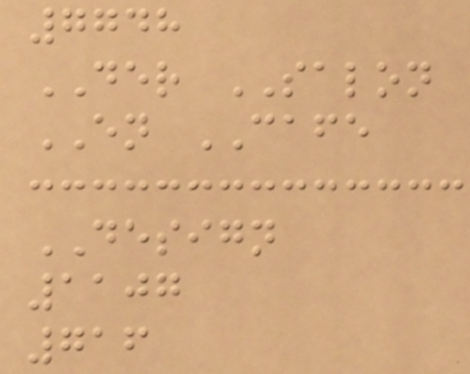7748
DER SALON
EN CAFE
DESIGN
1107
716
